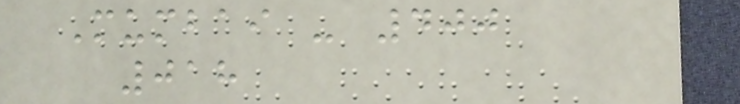Mumbai - 400
018
